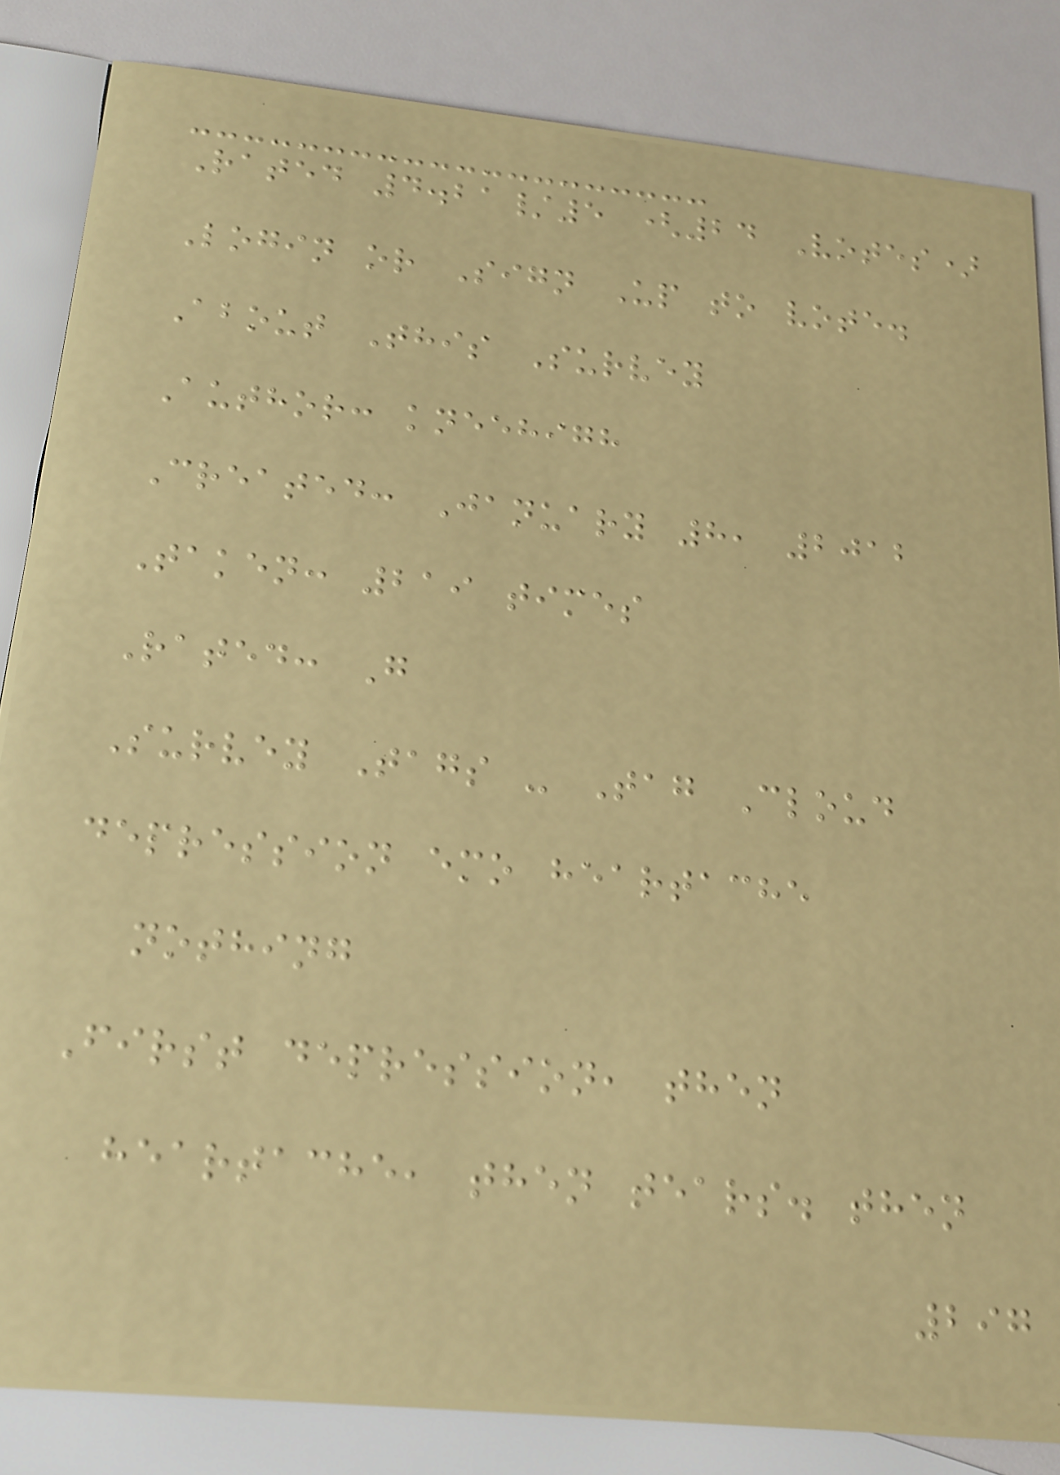Rated 4.21/5 (24 Votes)
Login or Sign Up to vote.
About This Survey
Author: kneehigh
Created: January 8, 2012
Taken: 219 times
Rated: G
Survey Tags - Tag Cloud
depression emo heartache
nothing
First depression, then
heartache, then tears. then
297
